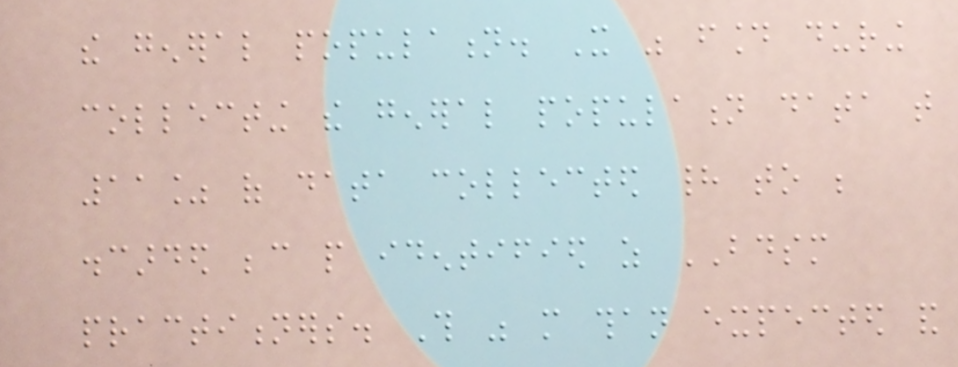the general population. It was found during
collecting the general population data that
11% of data collected had to be
discarded because people identified as BDSM
practitioners. This was more than expected and
